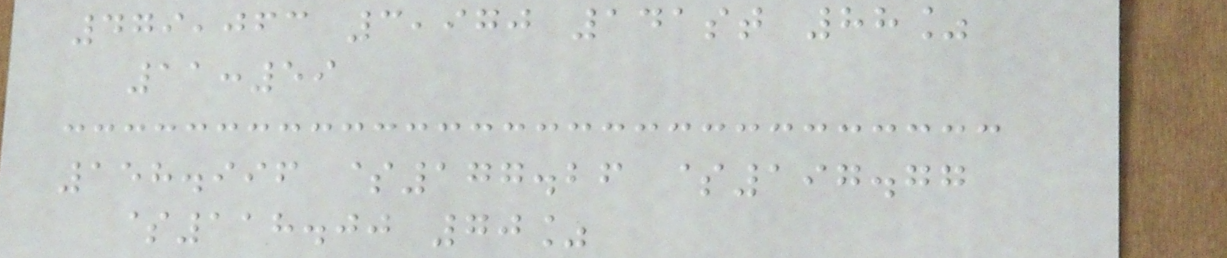479,063 3,970 141st 88%
11:59
158.996 $177.26 $197.77
$118.00 70%
